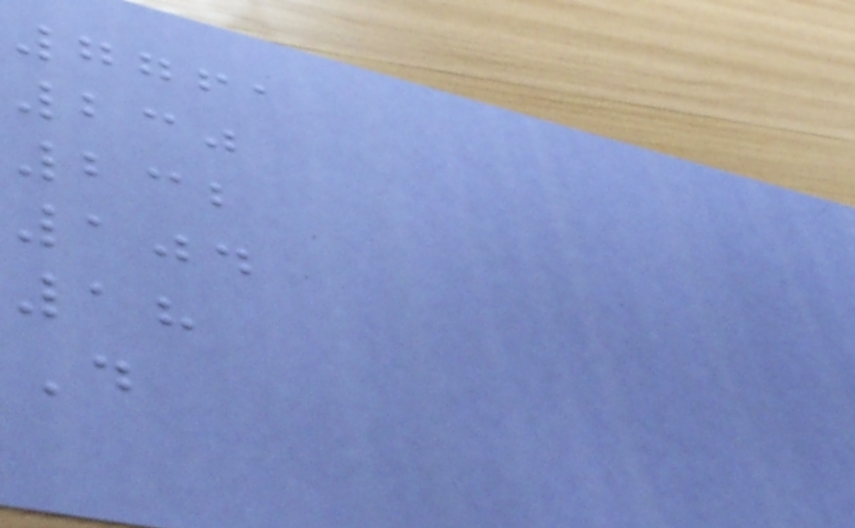7761
230
232
104
18
D
